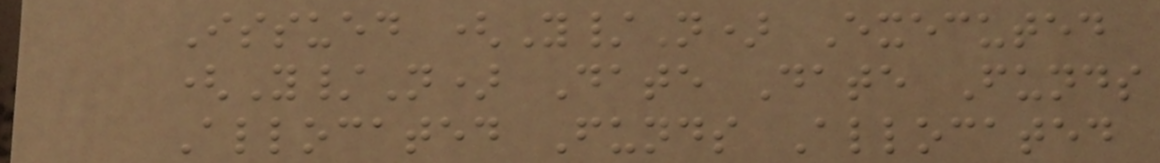Issued (Y/N) Executed
(Y/N) Date Date Funds
Allocated Funds Allocated
